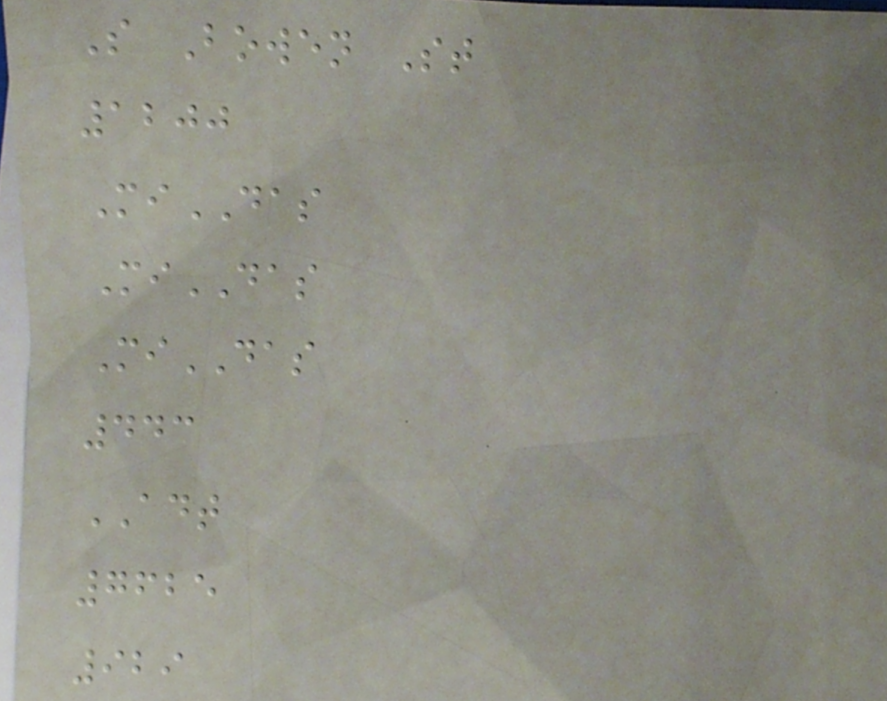S Bowen St
1200
MiDAS
MiDAS
MiDAS
443
ADT
7625
929
